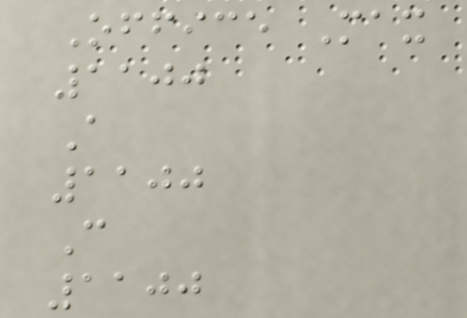Office Max
1100
A
1100
C
1100
